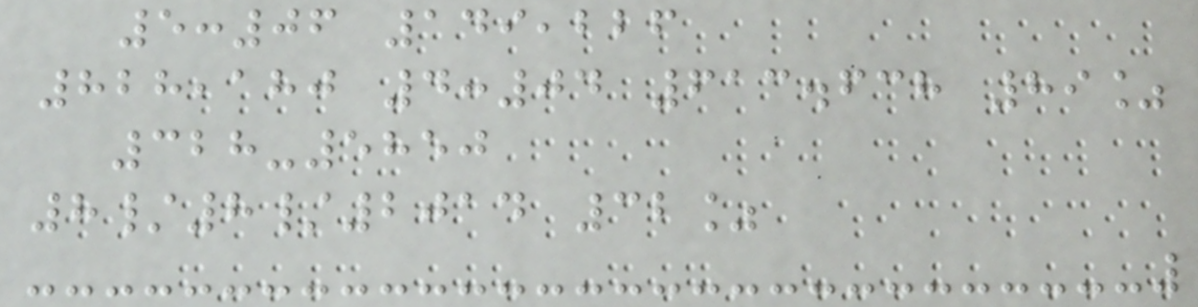5:06 149,226
828,180 4:04 613.638 89%
328-5850
8/8/2014 32%
